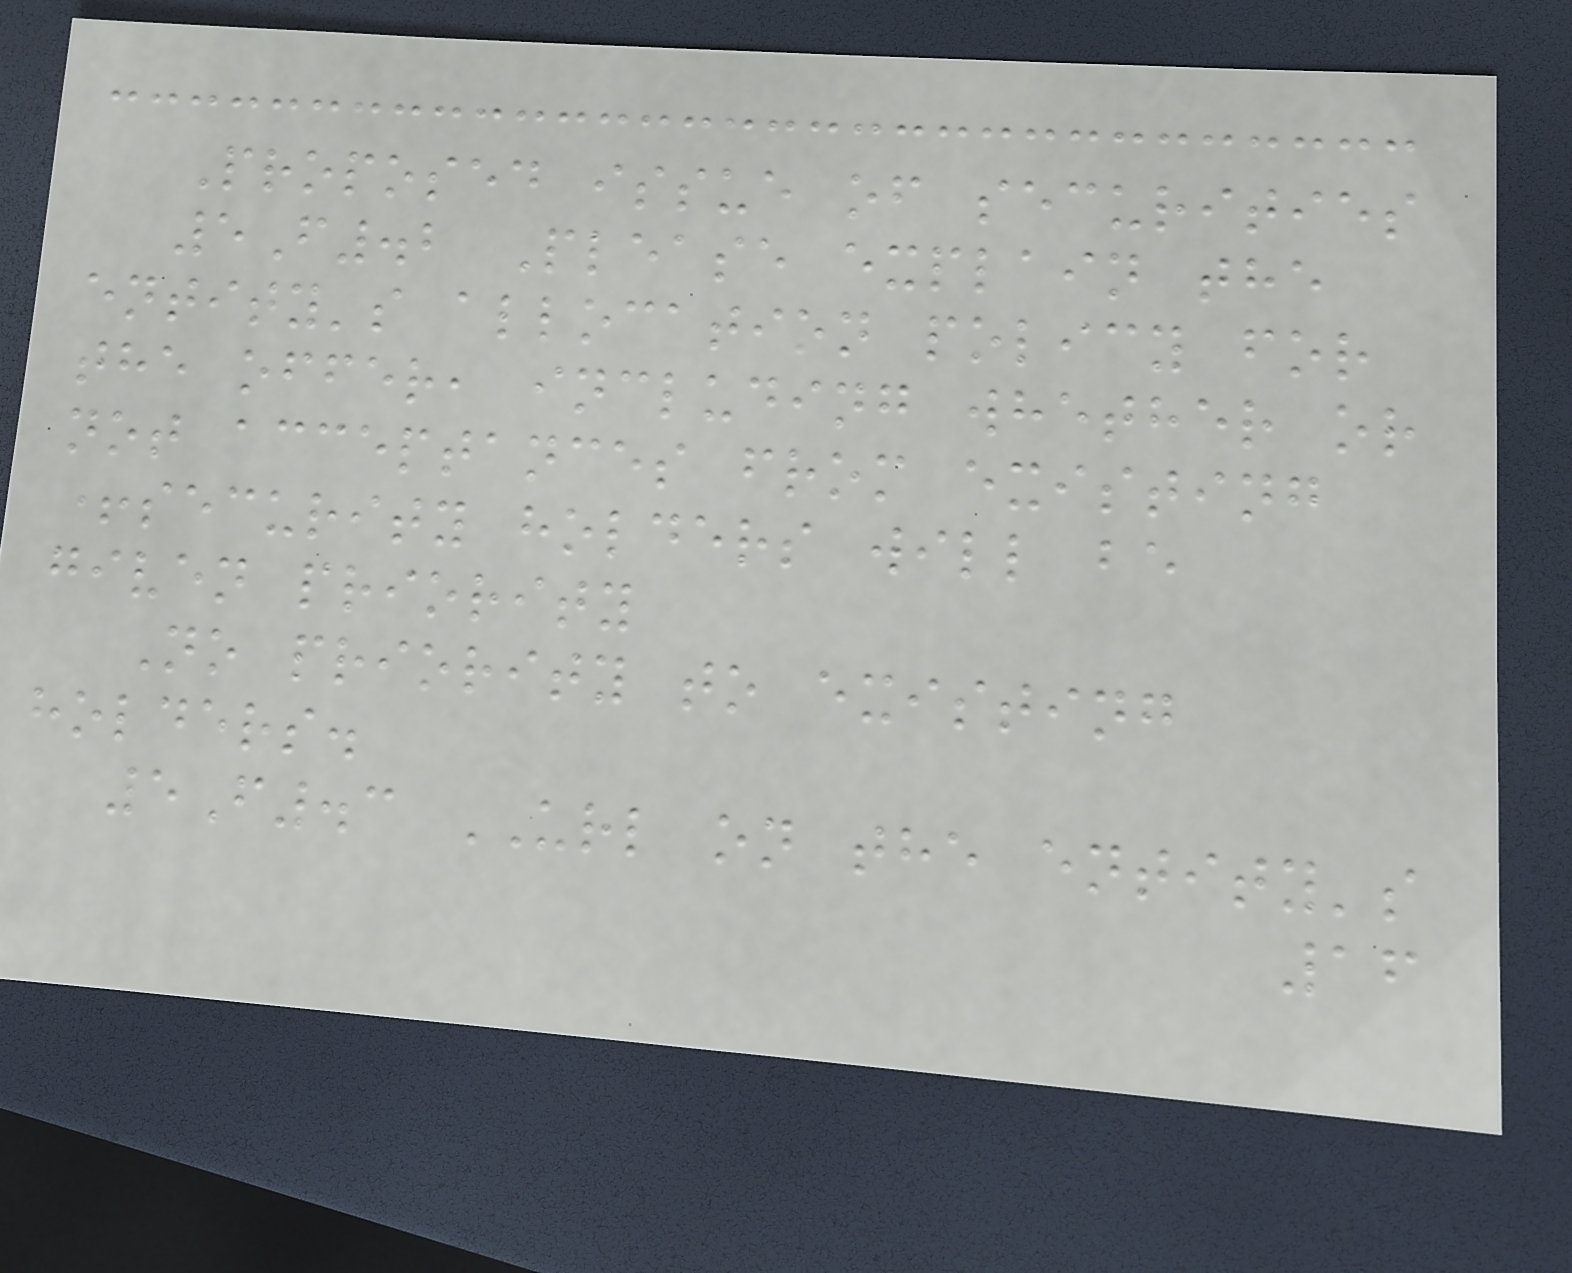Proposed issue of securities
5F.2 Please explain the
entity's allocation policy for
the offer, including whether or
not acceptances from existing
+security holders will be
given priority
No priority to existing
holders.
5F.3 URL on the entity's
16
